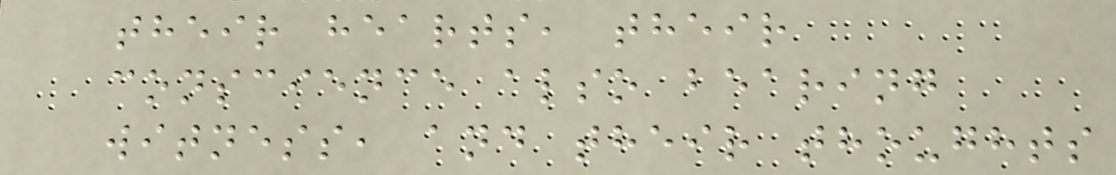their hearts, their
conscience also bearing
witness, and their thoughts
